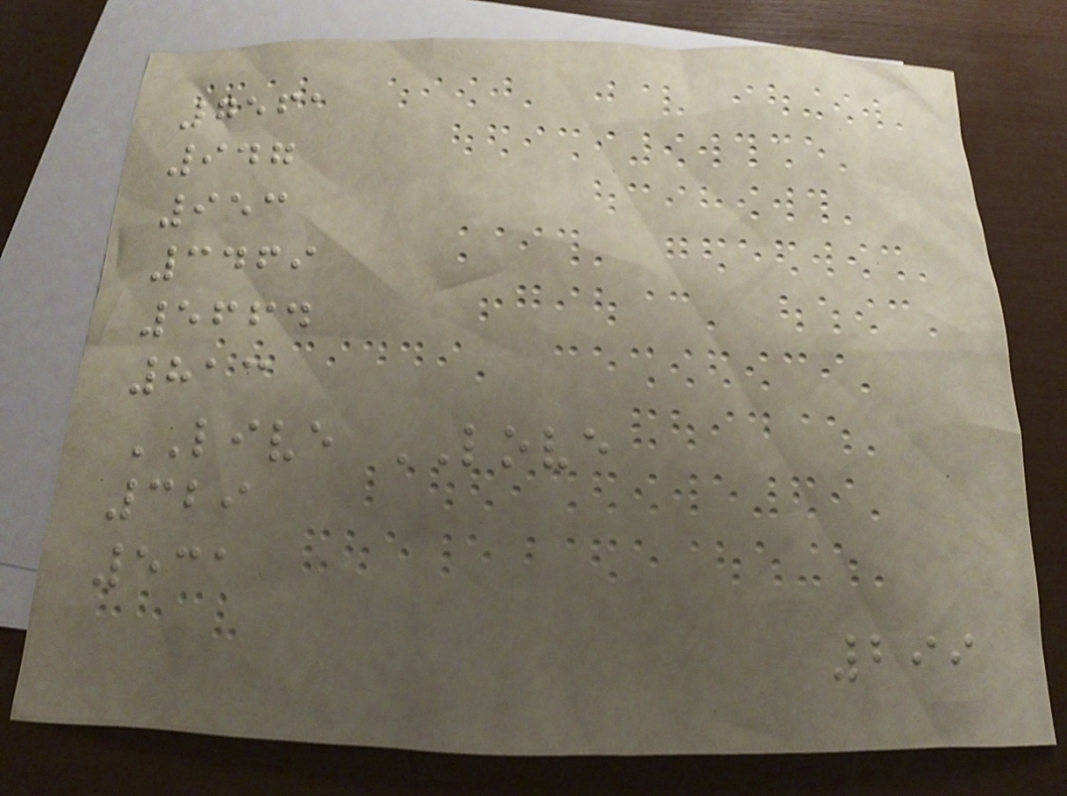7561
947
953
3469
5664
813
LIVE LOVE
329
531
299
